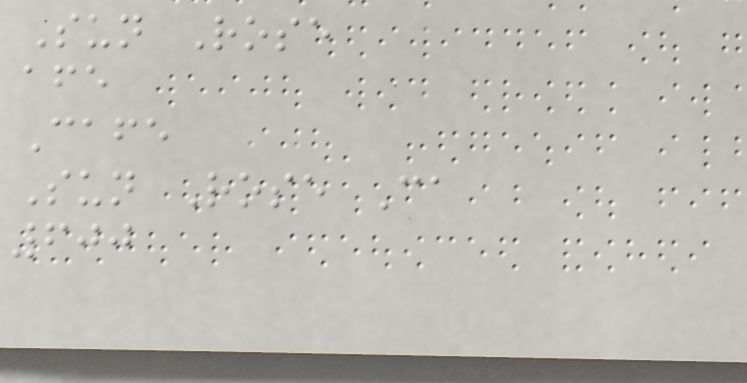Sun Rose
afe
Cafe
Sun Rose Ca
600
